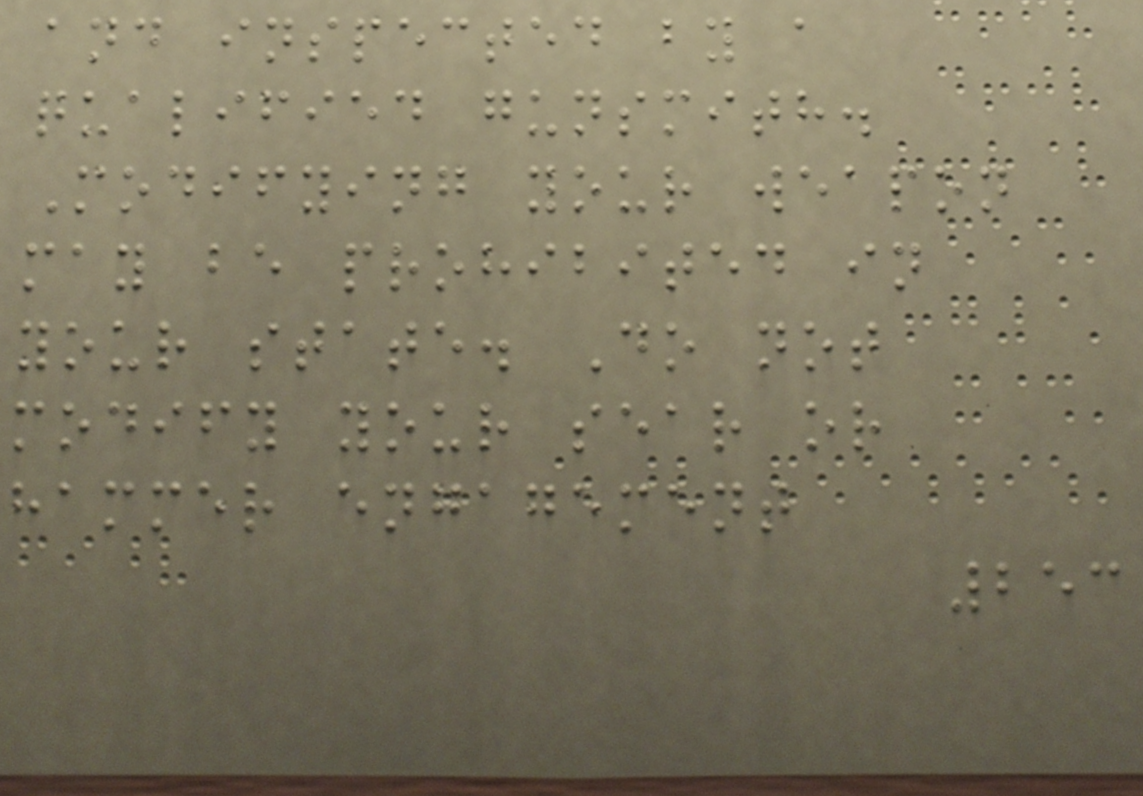and inspected by a
qualified gunsmith.
Modifying your weapon
may be prohibited in
your state. Do not
modify your sear or
hammer engagement
253
